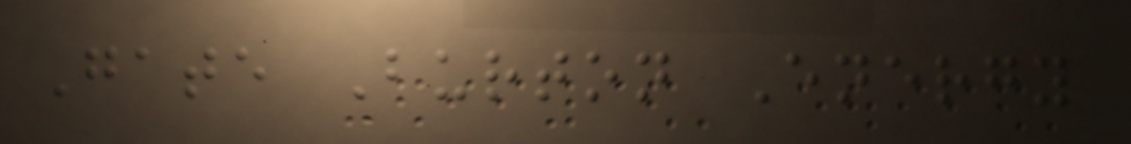Gate Burton Energy
